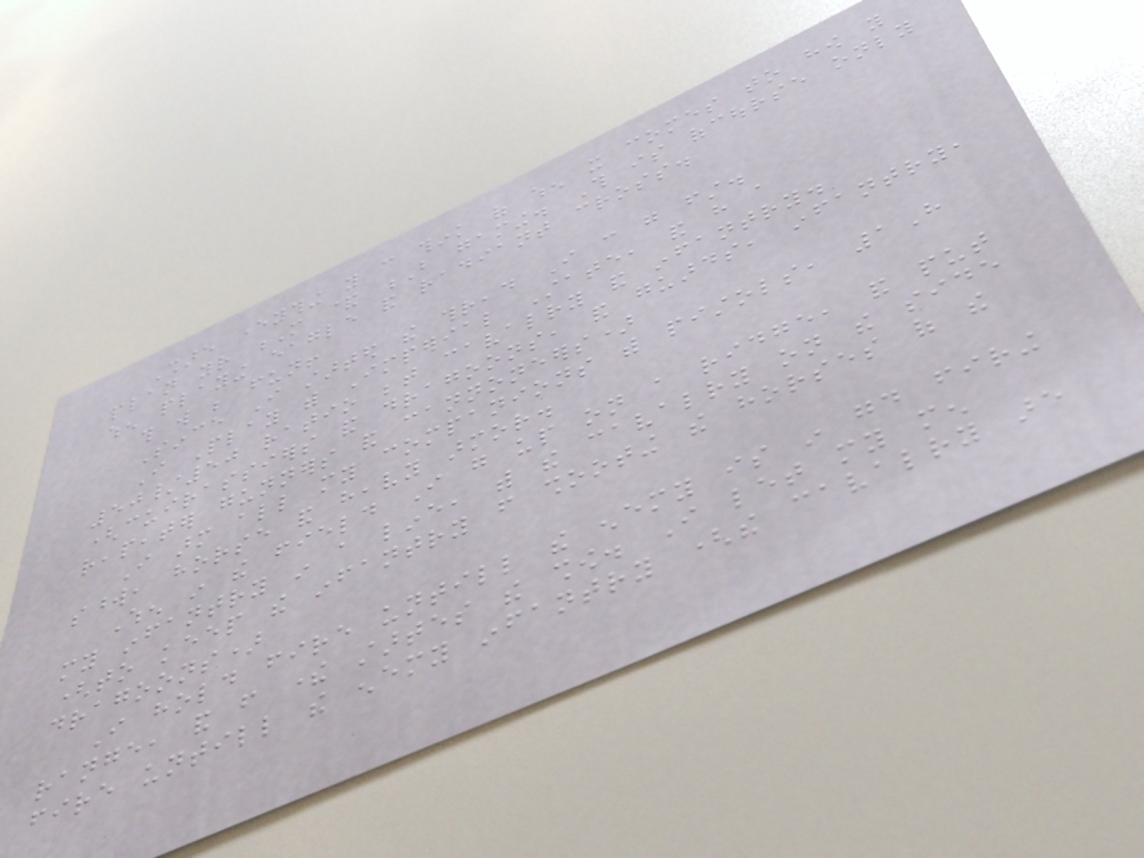Share everything you can think of when it comes to how you
plan your M & B gaming. This is ofcourse only
when playing eagle and radiant cross.
this will be fun!
Since I started the thread I can go first.
I Play with Imperial State, and have a
50/50 ratio between cavalry and infantry.
(cuirassiers and dragoons, and guards, infantry,
reapeater gunners and cannoneers)
I arm all my companions with pistols, 1H
sword, horse and heavy armor.
When in the field I go up on a ridge, and put
my infantry in a line, with the cavalry on the side
(to keep the infantry from shooting the horses of the
dragoons)
I hold fire untill the enemy is in good firing
range, and from there startes the show. I let my men
fire untill the enemy infantry (the cavalry are
